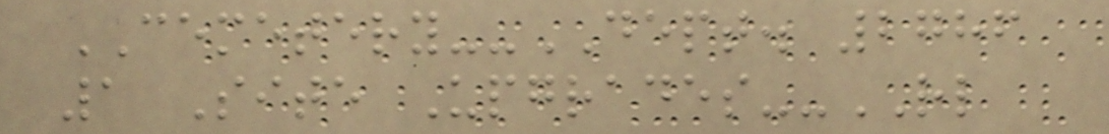CEMETERY--DEPT. 2786
1 Site Upgrades--RL
